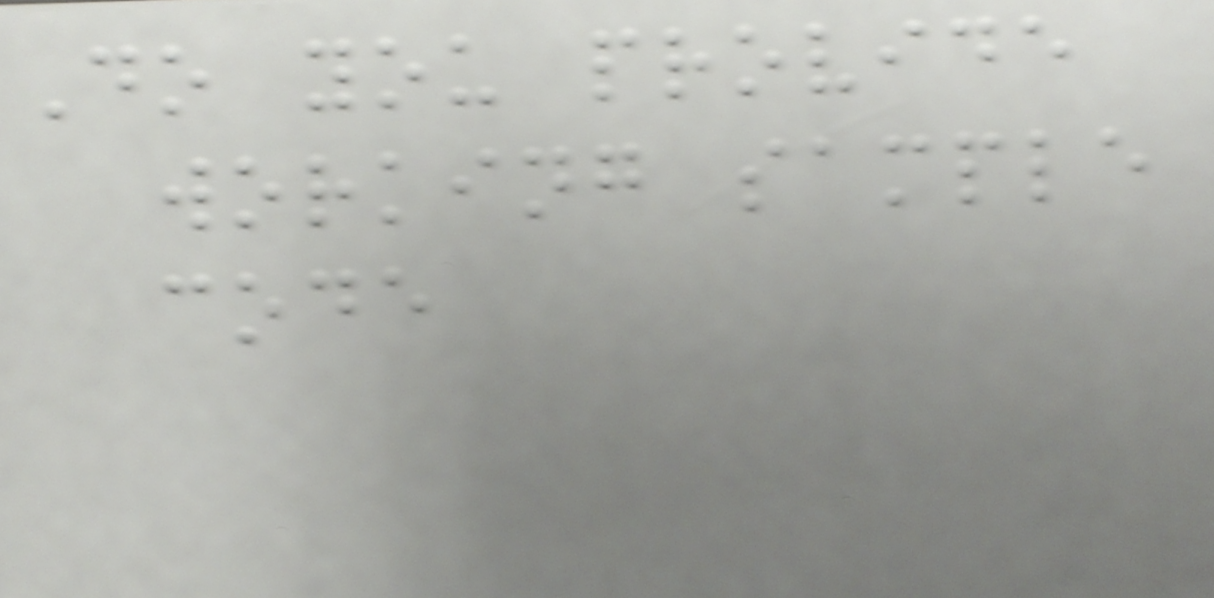Do you provide
working sample
code
